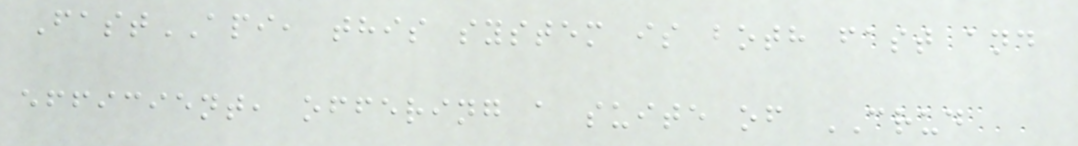FastAPI, this system is both fast and
efficient, offering a suite of CRUD
